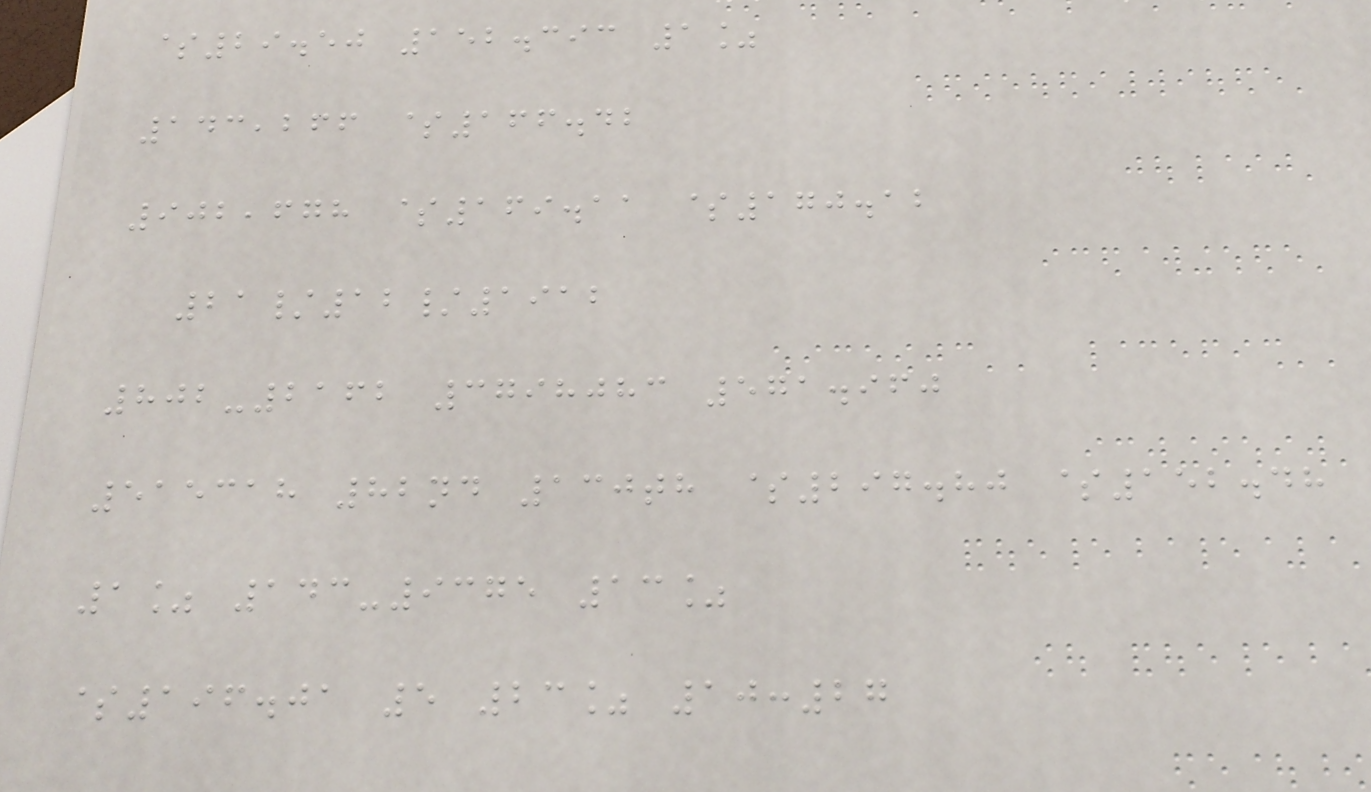$29.50 152.393 1%
143,266 $166.42
902,678 $169.11 $170.12
21/12/1912
802-2162 3798083 571.960
515318 82nd 130th $297.80 $152.48
1% 143-9375 13%
$196.01 5 23% 10:27
